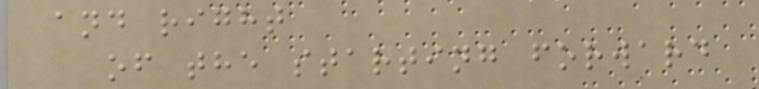and right
of the starting forward
